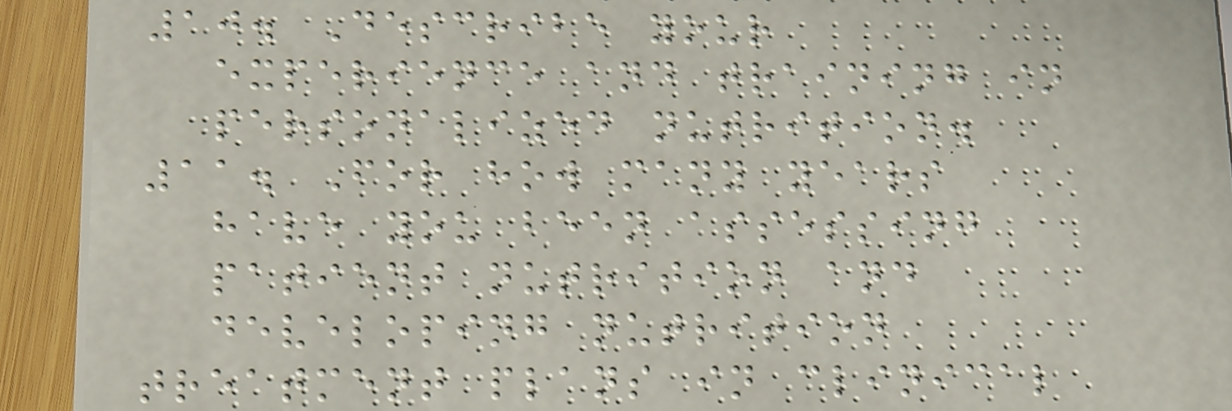10. Describe your
experience and training in
personalized nutrition.
11. For how many years
have you been assessing
patient nutrition and
developing nutrition
treatment plans in clinical
